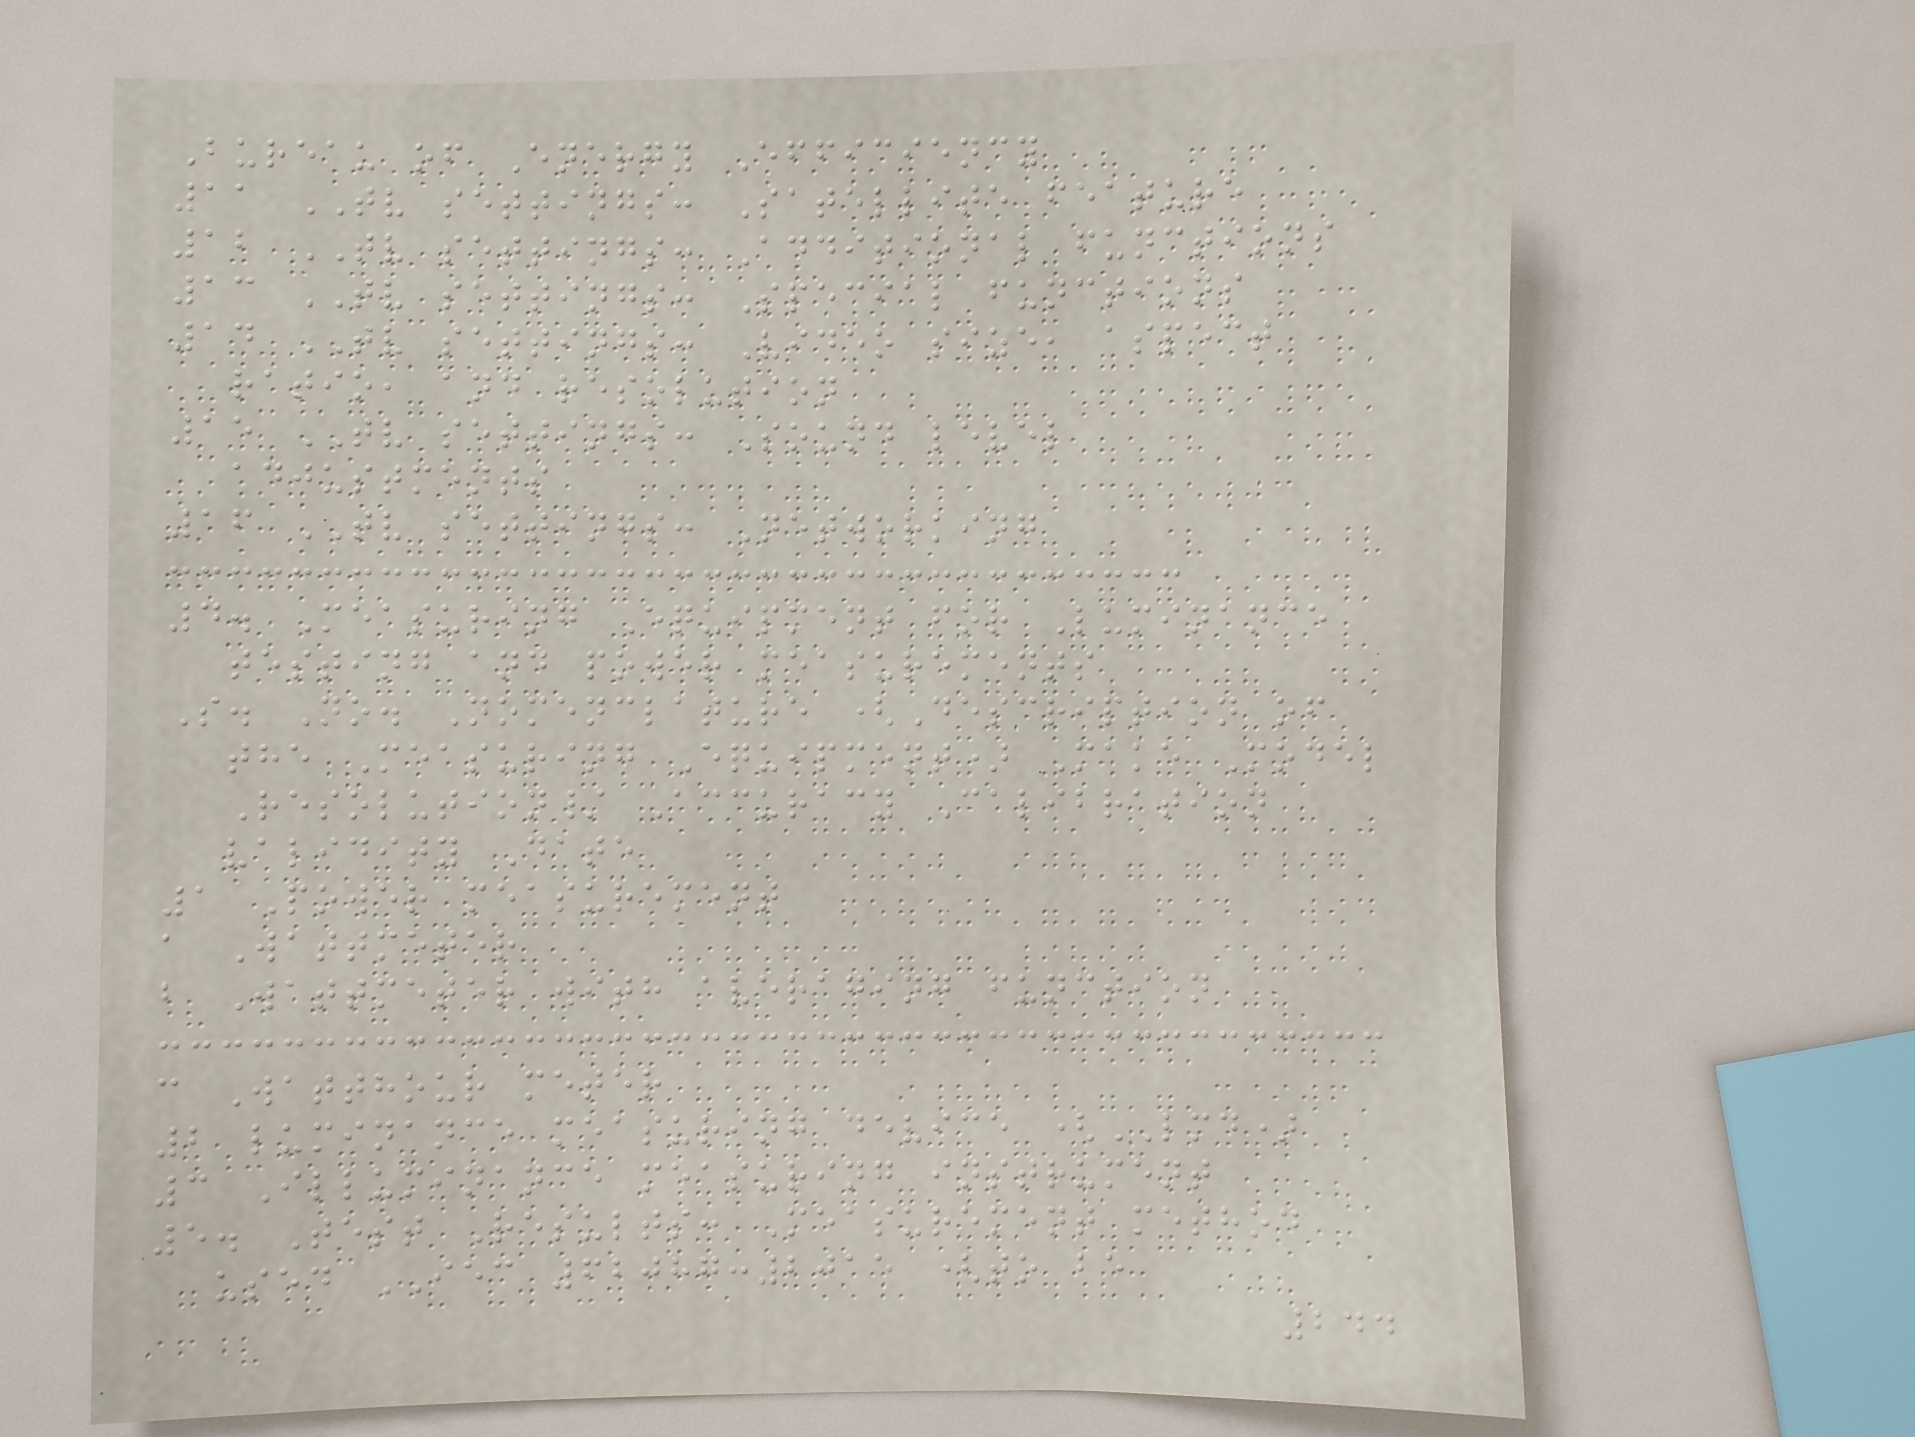Bureau of Energy Efficiency
11 TV settings: Satellite feature
12 TV settings: Additional functions
13 TV settings: Special functions
14 TV settings: Video size, aspect
ratio, and resolution
15 TV settings: Sound level
adjustments
16 TV settings: Networking
4. Measuring Equipment for Luminance
testing and power measurements
S. No. Nomenclature (Description of
the Measuring Equipment) Make Model
Resolution/ Accuracy Calibration
validity Date
1 Power measurement
a Wattmeter
b Wattmeter with averaging function
c Watthour meter
2 luminance measuring device (LMD)
3 Illuminance measuring instrument
5. Test Results: Measurement method
used IEC 62087:2015 (to be
244
